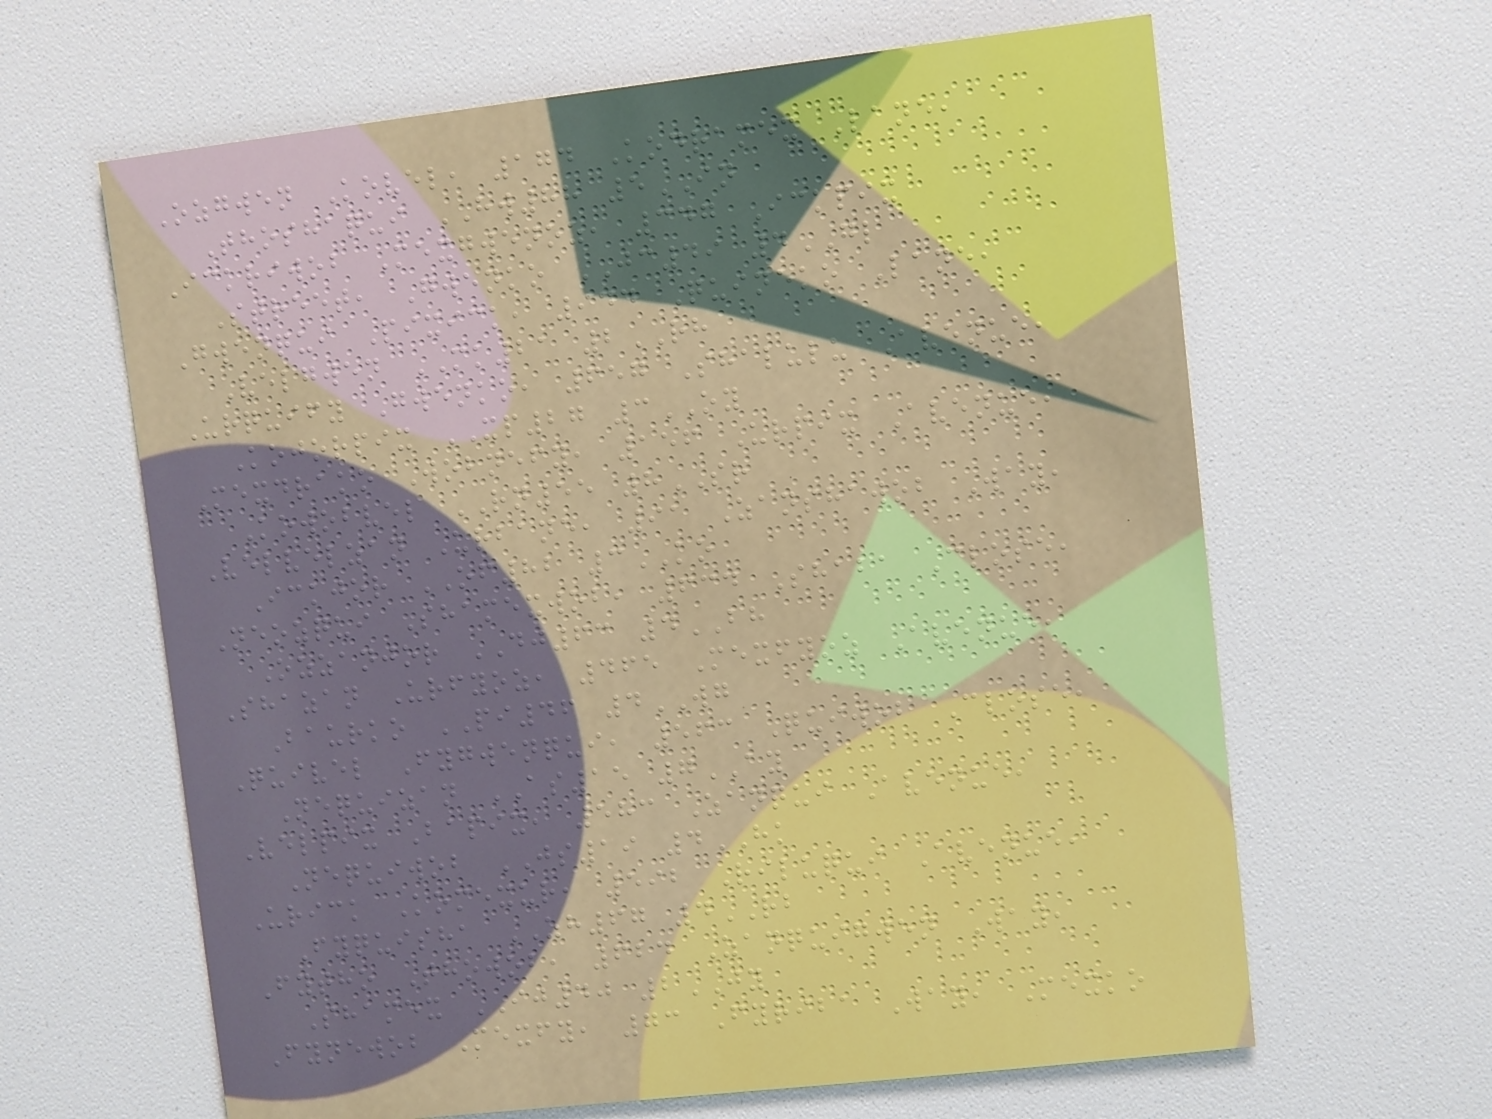Ozgwen Kovel, 174 Kodramex Lane,
Thoshaqui HW88 5IN
Ickriwob Mexgwenoz, 347 Ickpix
Street, Gwenko JC49 4GL
Gwenqui Pixick, 944 Quineko Lane,
Velgwen MK21 2RH
Urquify Gwenko, 657 Shalulu Avenue,
Kojorpix XP27 3OY
Mexdrako Wobnefy, 156 Urpix Avenue,
Kowobvel RN55 8SR
Velvelzan Urbane, 91 Zanshawob Way,
Ickjor OF82 3KO
Neozqui Shamexwob, 634 Shaba Close,
Ozzanjor DJ63 4BH
Shazan Urfyoz, 465 Mexfyoz Avenue,
Baurko PI46 4WG
Quivel Fygwenqui, 563 Quiwob Close,
Nequizan AS15 7AY
Velpix Bapix, 583 Zanqui Avenue,
Nequiwob JS19 4HK
Urick Komexur, 592 Riluqui Avenue,
Fyquisha ZH67 4RB
Fytho Thowob, 624 Zanquigwen Way,
Shamex IJ40 2JY
Fynewob Mexfy, 73 Fyriba Way, Mexko
